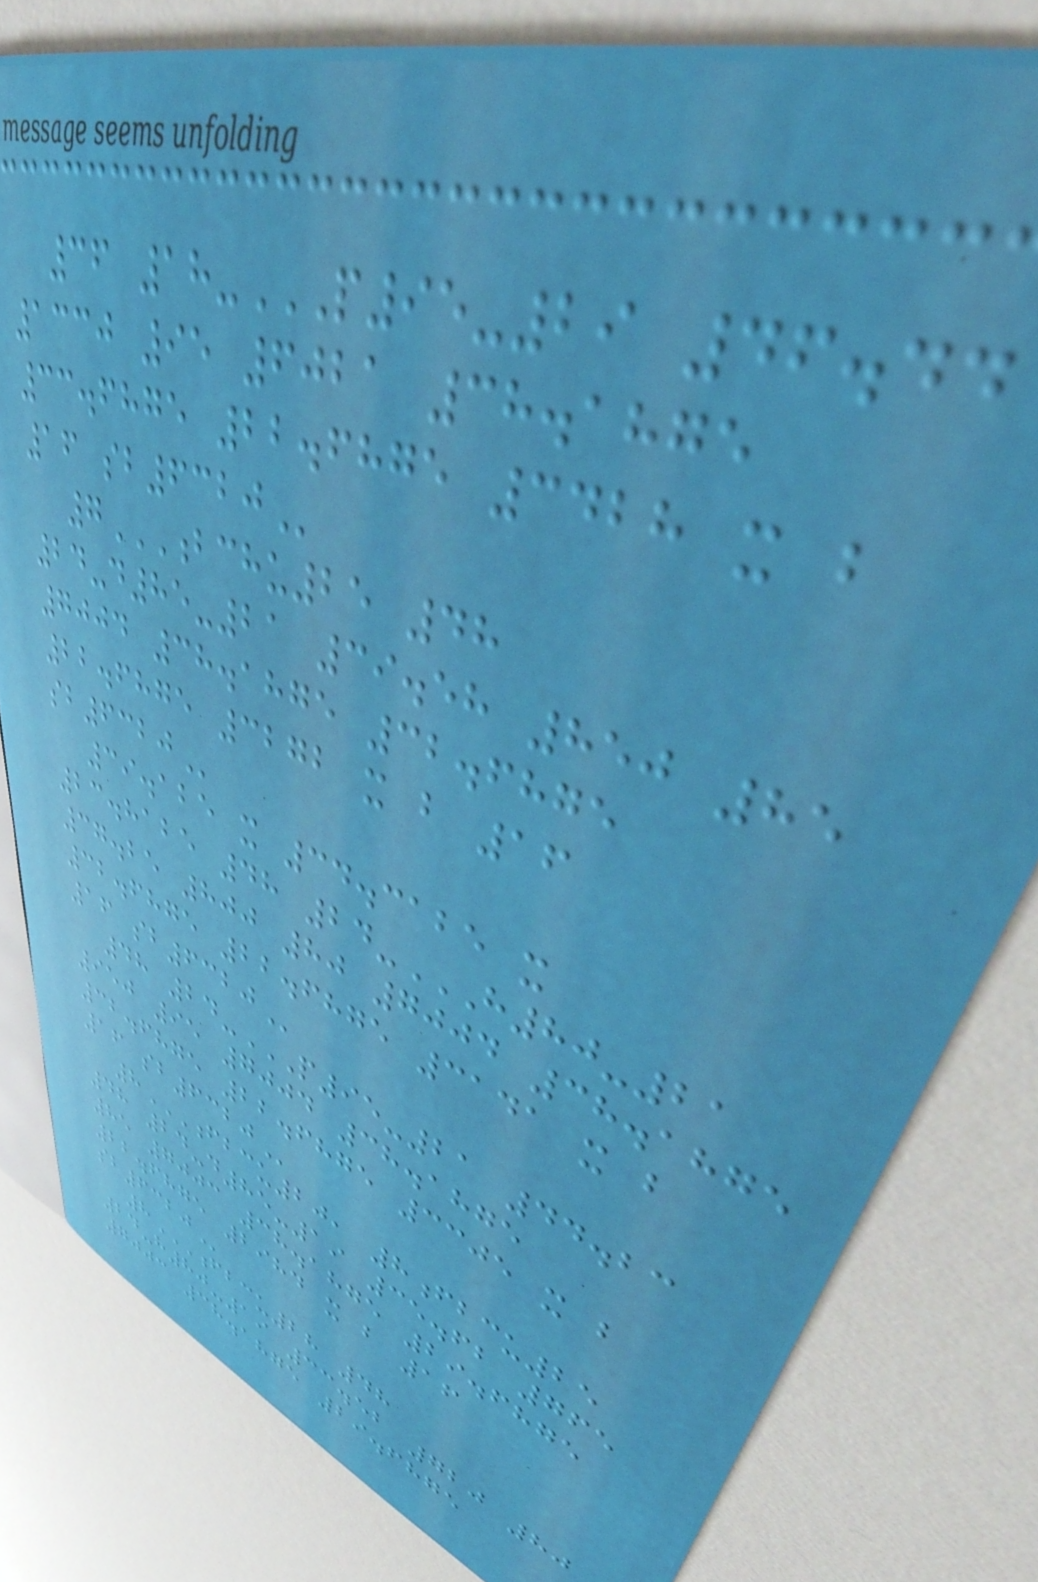36 18-P95-29 46.44
1330 95 6021 38.1875
33.6875 22.6875 3428 X B
16 SB6320
7BCHU25 48
24-D85-21 39.58 850 85
7004 38.1875 32.6875
22.6875 3272 X B 16
SB6320
39.125 x 34.3125 x
23.8125 48 24-H80-21
37.25 800 80 7004 38.1875
32.6875 22.6875 3141 X B
16 SB6320
48 24-P95-21 44.23
950 95 7004 38.1875
32.6875 22.6875 3305 X B
16 SB6320
8FBCU20, 8FBCU25
48 24-D85-19 35.62 765
85 7003 38.1875 29.6875
22.6875 2984 X B 16
SB6320
8FBCU28 48
24-H80-19 33.52 720 80
7003 38.1875 29.6875
